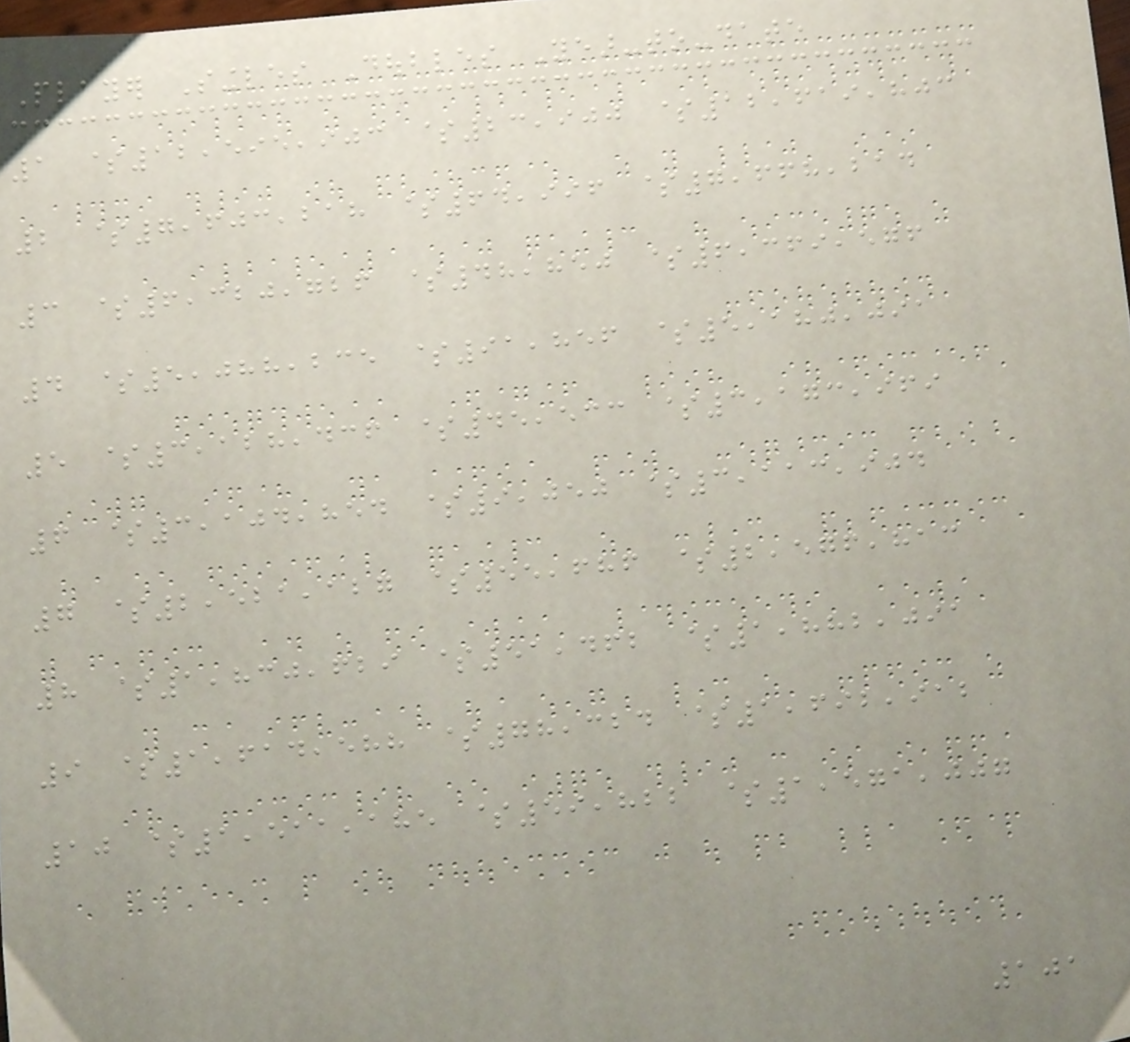Player Singles Doubles Year-to-date
1 $12,595,903 $23,900 $12,619,803
2 $7,603,218 $64,996 $7,668,214
3 $6,320,726 $48,850 $6,369,576
4 $5,088,235 $91,856 $5,180,091
5 $3,128,436 $45,533 $3,173,969
6 $3,104,854 $9,050 $3,113,904
7 $2,521,127 $55,686 $2,576,813
8 $1,830,629 $51,462 $1,882,091
9 $1,614,588 $78,324 $1,692,912
10 $1,511,185 $59,822 $1,571,007
101
